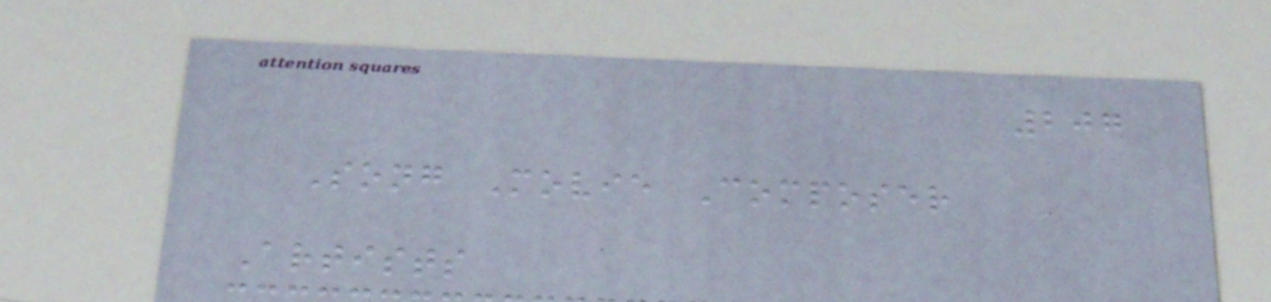207
Song Movie Composer
Artists
